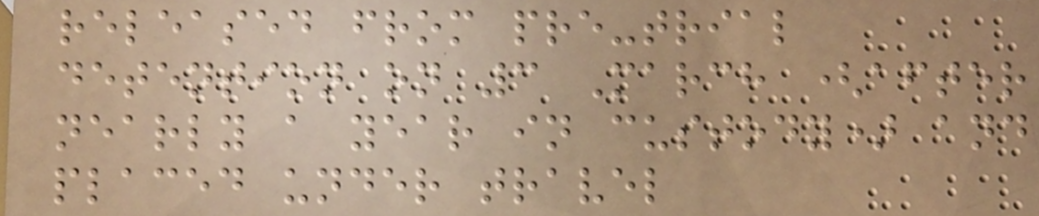released from pre-trial
detention on 3 March (after
nearly a year in custody) and
placed under travel
